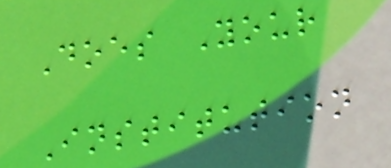Does Your
Institution
